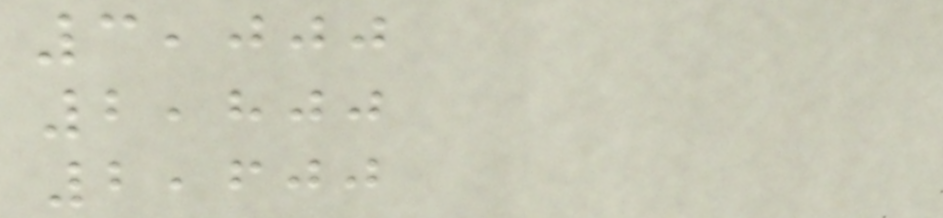3,000
2,800
2,600
